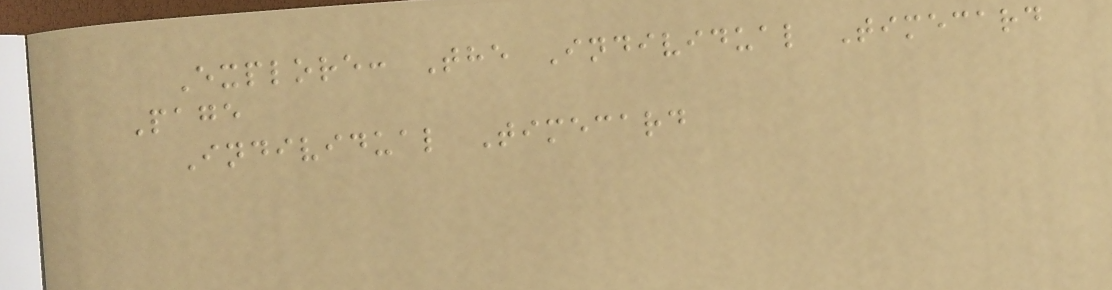Explore: The Individual Timecard
Page
Individual Timecard
